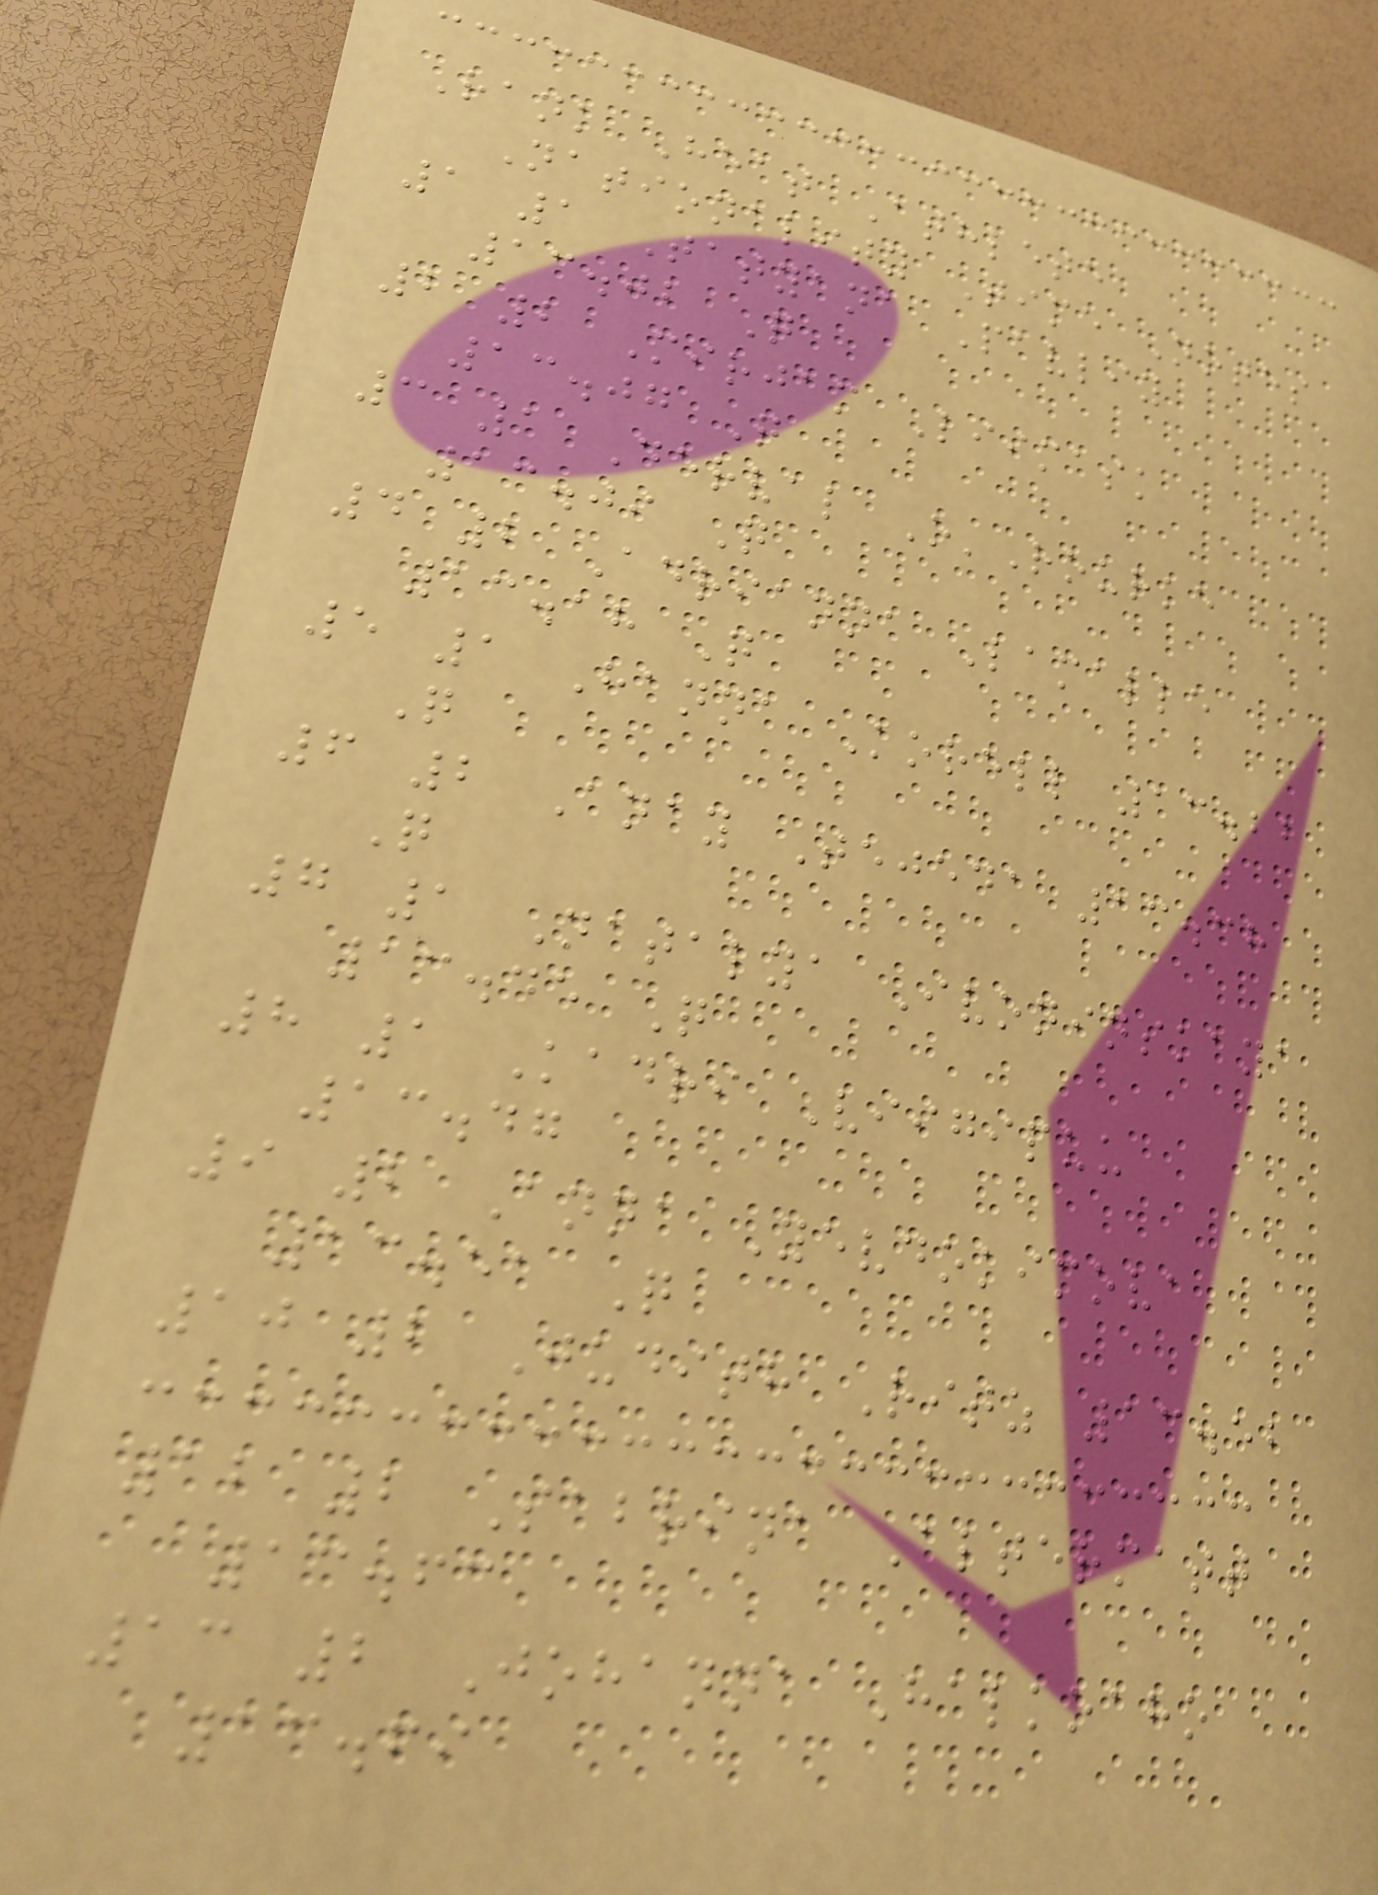Rank Heat Athlete
Nationality Time Notes
1 1 Tatyana Pavliy
13.02 Q
2 2 Mirjam Liimask
13.07 Q
3 1 Derval O'Rourke
13.09 Q
4 2 Adrianna Lamalle
13.18 Q
5 1 Hanna Korell 13.22
Q
6 2 Anay Tejeda 13.38
Q
7 1 Natalya Ivoninskaya
13.45 Q
8 1 Kadri Viigipuu
13.47
9 2 Anna Yevdokimova
13.51 Q
10 2 Judith Ritz 13.52
12 2 Sabrina Altermatt
13.63
13 2 Johanna Halkoaho
13.69
